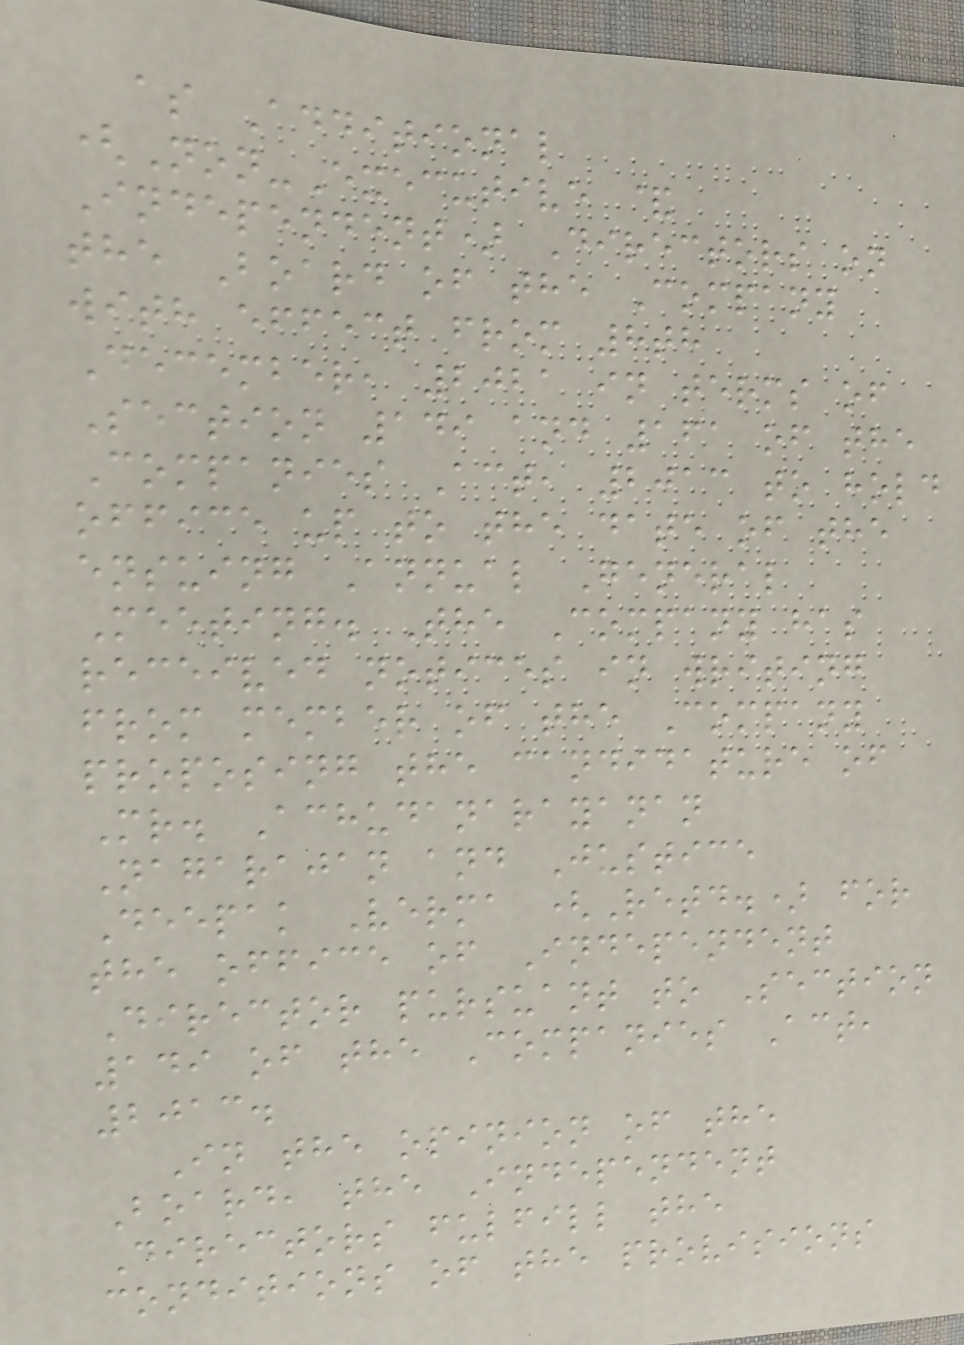as Additional
(Non-Executive &
Independent) Directors on
the Board of the Company
with effect from 8th
December, 2021 in terms of
Section 149 and 161 of the
Companies Act, 2013 to hold
office up to the date of the
ensuing Annual General
Meeting. The Company has
received notices in writing
from member of the Company
proposing the candidature of
Mr. Achudanarayanan
Nagarajan and Justice
Deepak Verma (Retd.) for
the office of Independent
Director pursuant to Section
149 of the Companies Act,
2013.
In the opinion of the
Board, the Independent
Directors fulfill the
conditions of the provisions
